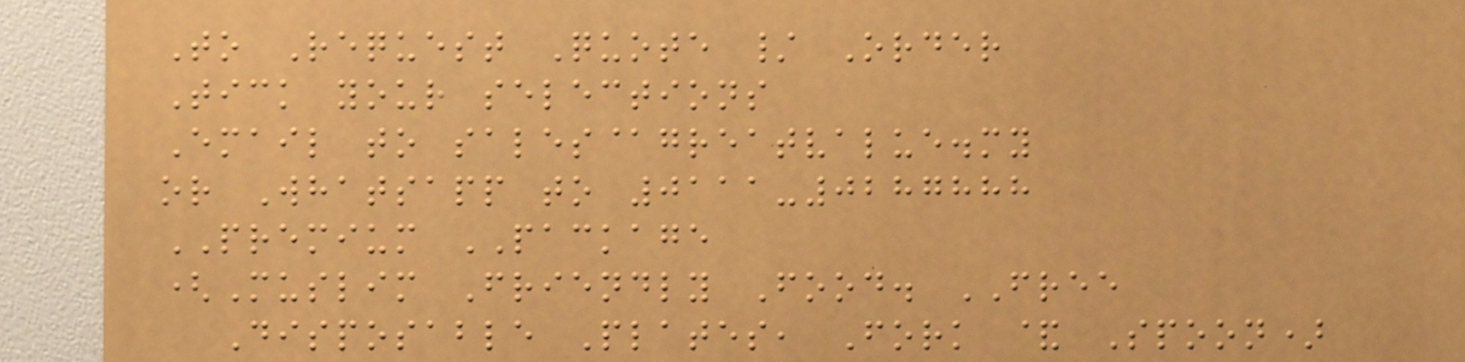To Request Quote / Order
Tick your selections
Email to sales@greatvalue.my
or Whatsapp to 0111-0287888
PREMIUM PACKAGE
(Muslim Friendly Food. FREE
Disposable Plates, Fork & Spoon)
